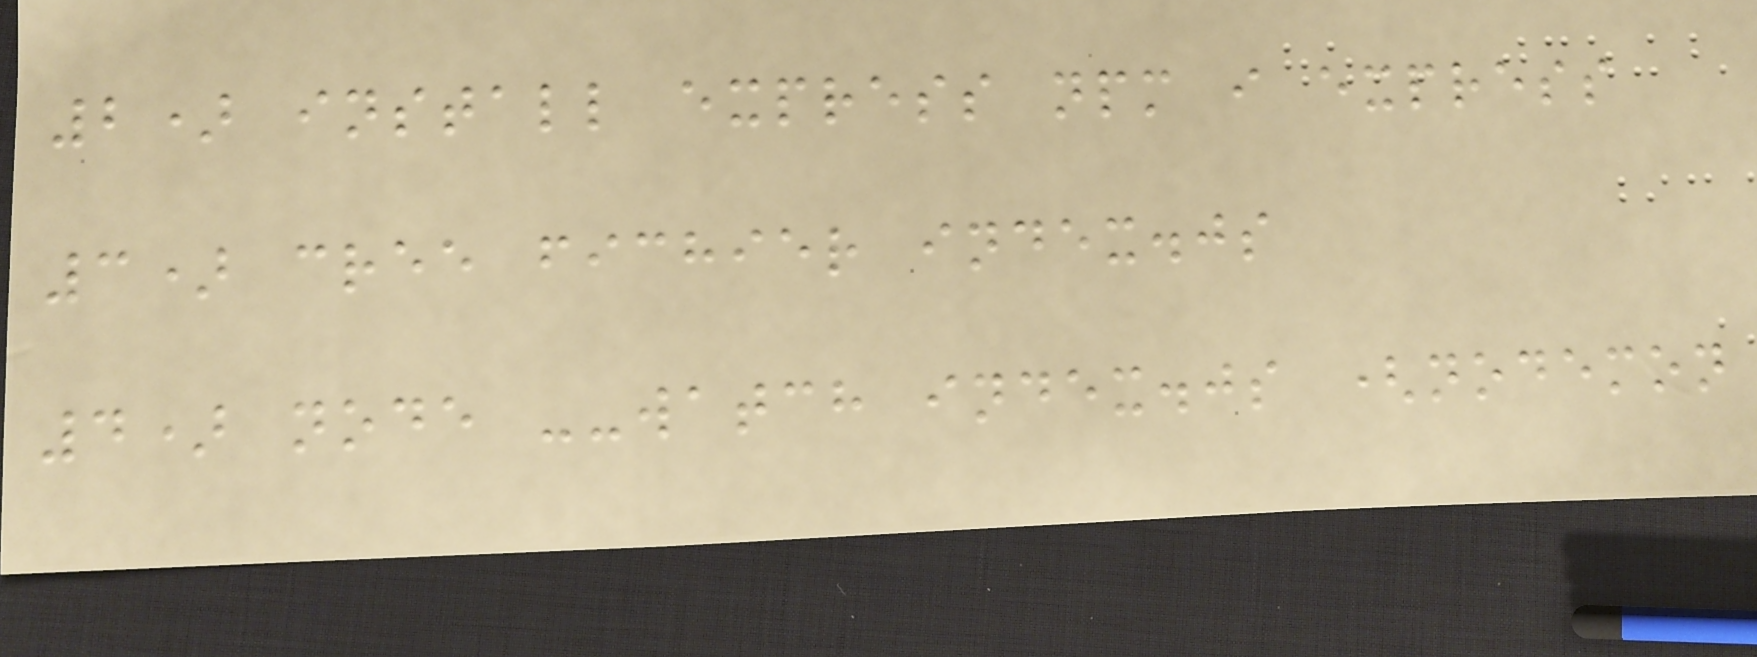2) install express npm i express
3) cree fichier index.js
4) node --watch index.js (nodemon
